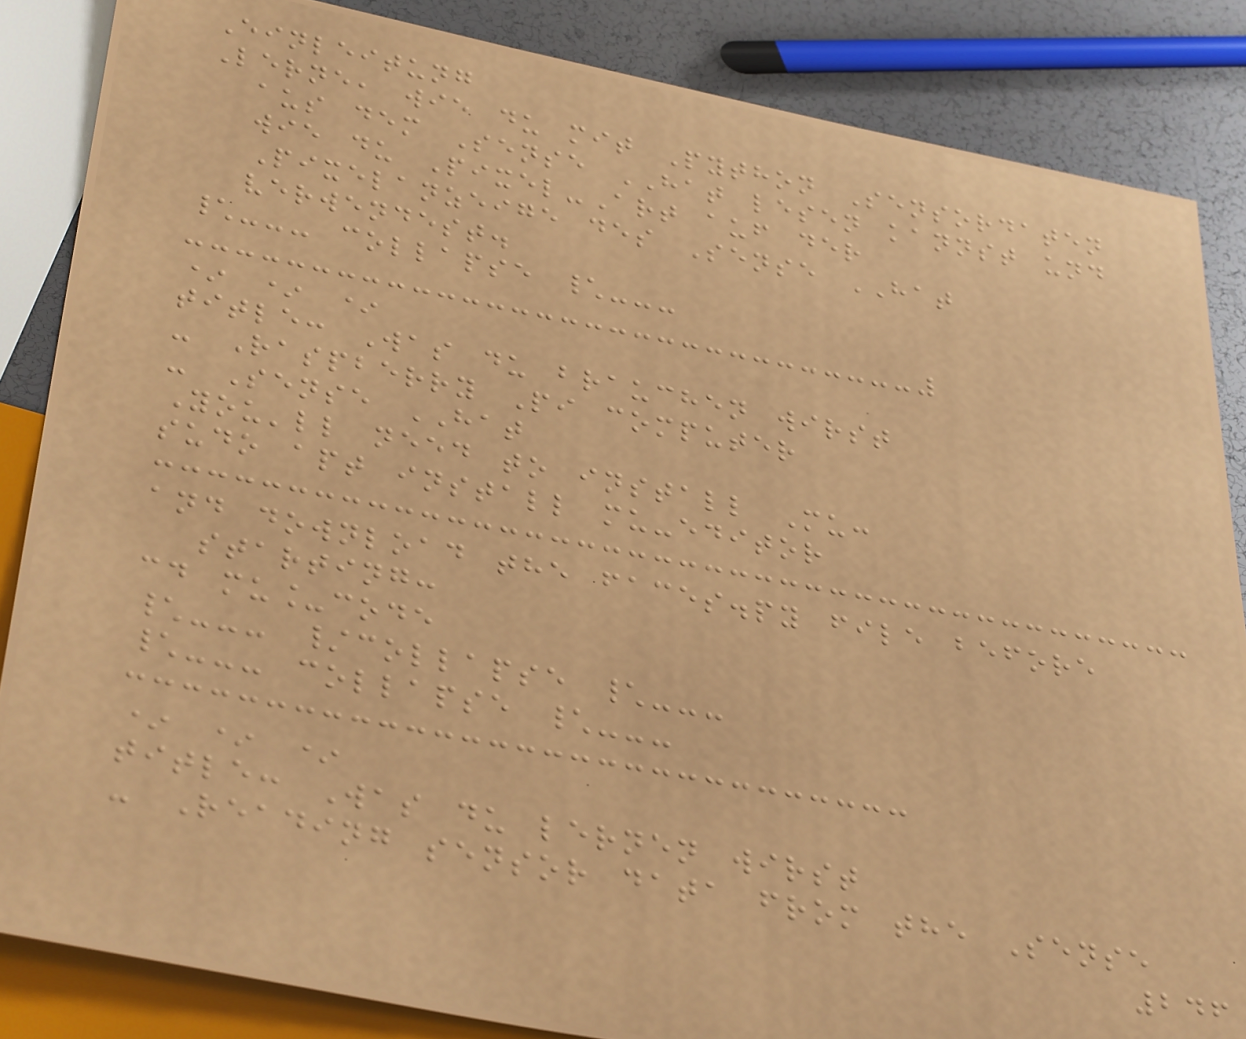Einleitung
Lerne, wie du mit Python Sensordaten
aus dem Sense HAT lesen kannst und
wie du Pixel-Art auf der
Pixelanzeige des Sense HAT
verwendest.
\--- collapse \---
* * *
title: Was du brauchen wirst
- Raspberry Pi computer
- Sense HAT
You'll need to install Mu:
sudo apt install mu-editor
and download the faces.py file before
starting:
cd mu_code
\--- /collapse \---
\--- collapse \---
* * *
title: Was du lernen wirst
- Reading sensor data from the Sense
246
